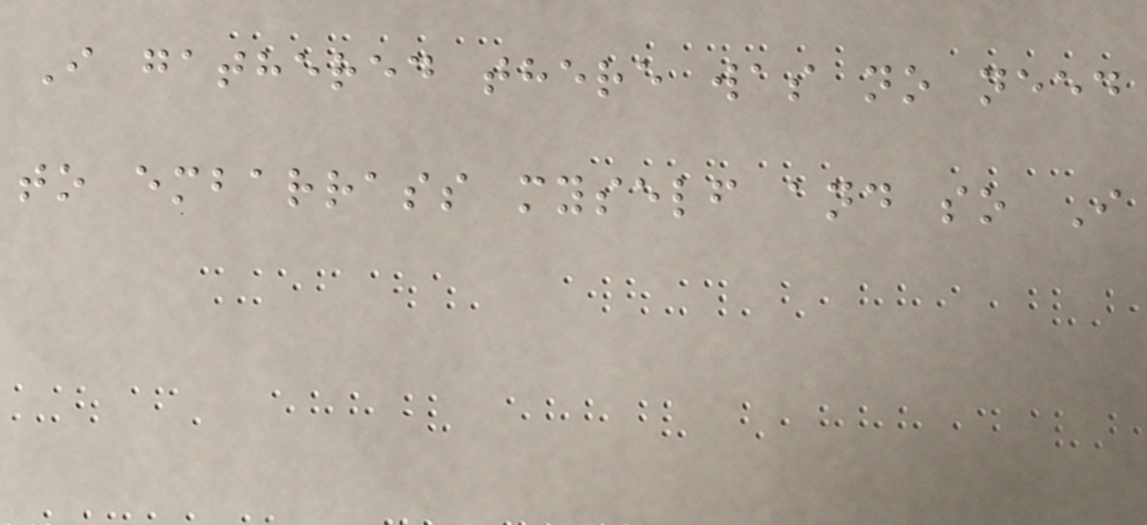I gathered there was no need
to embarrass myself and so I
